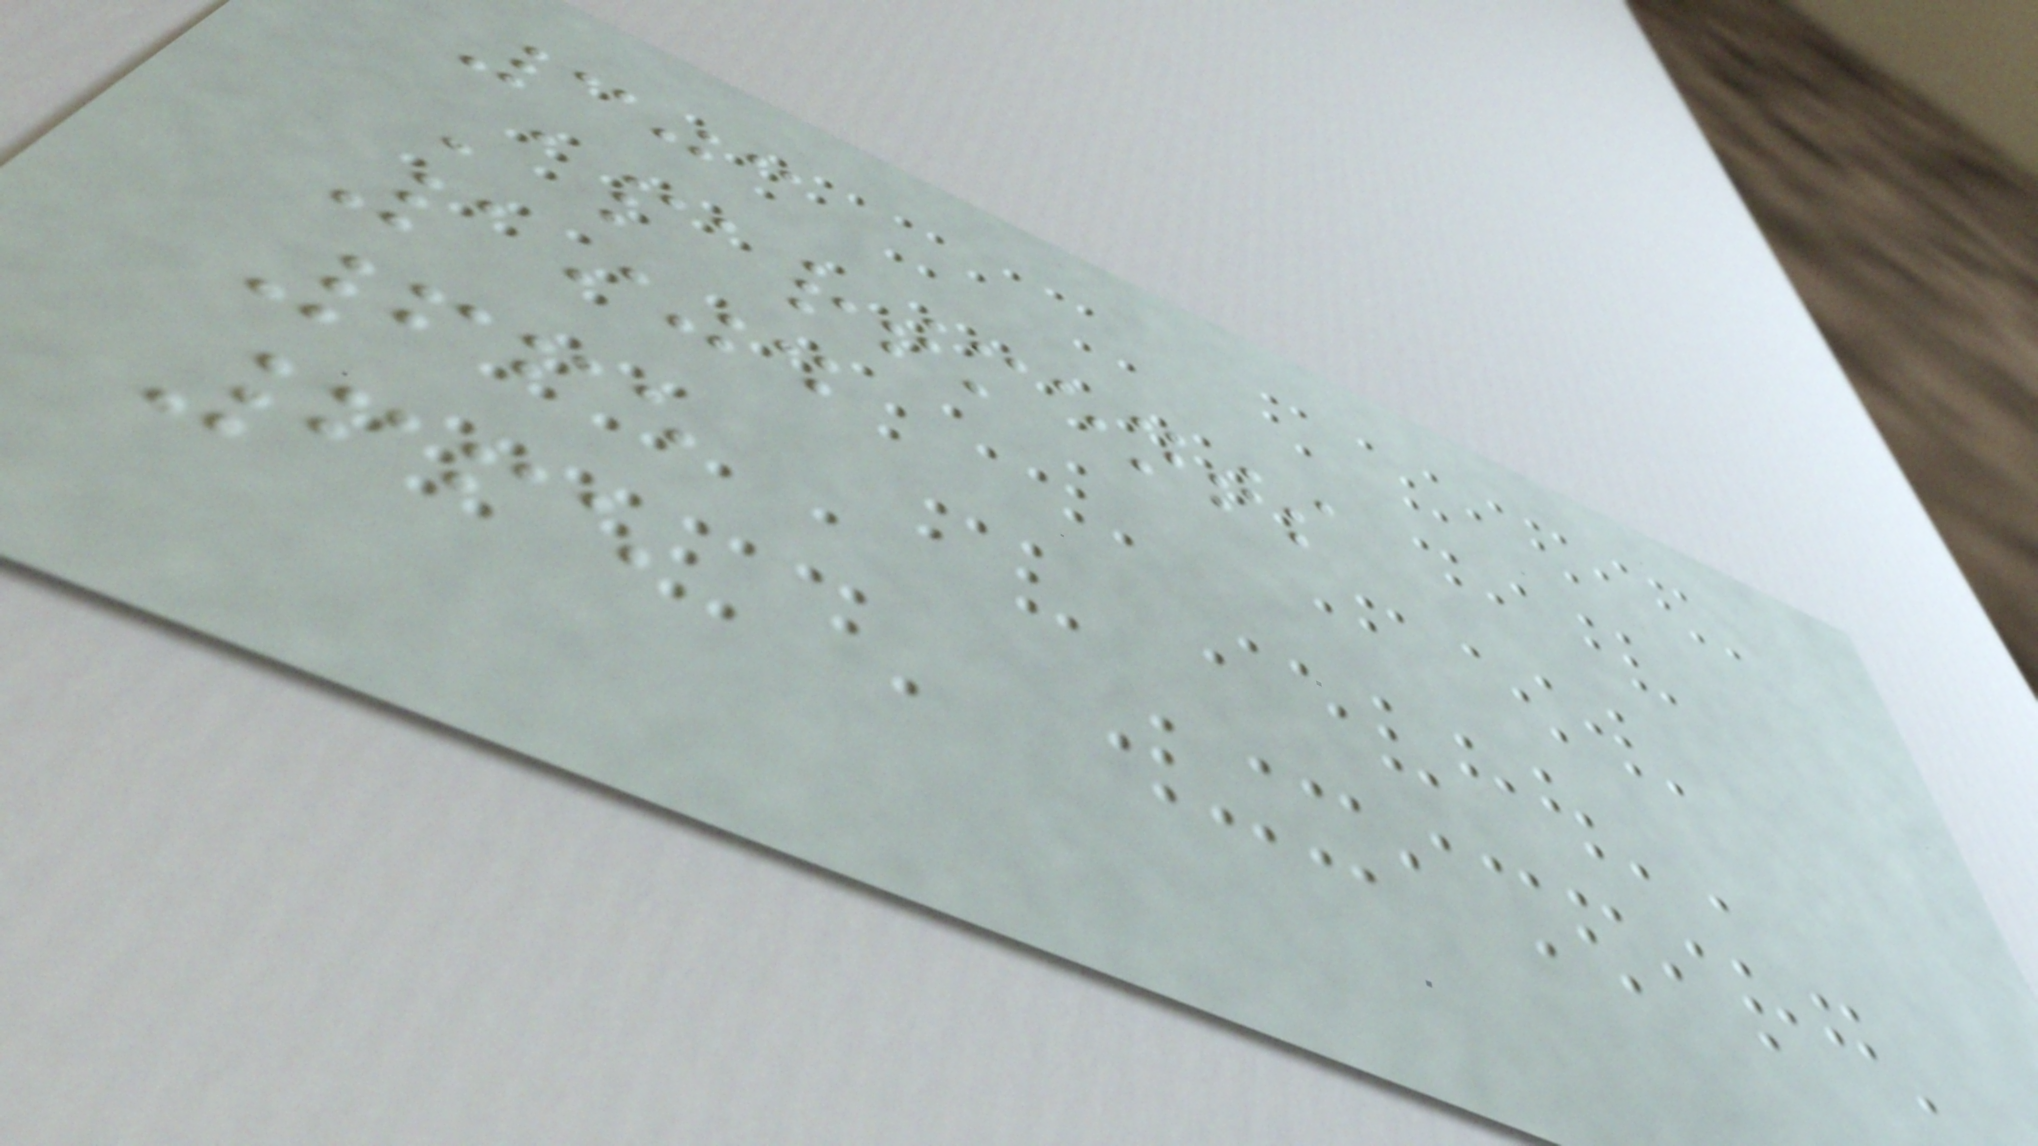303
Apartments
1904
665
665
